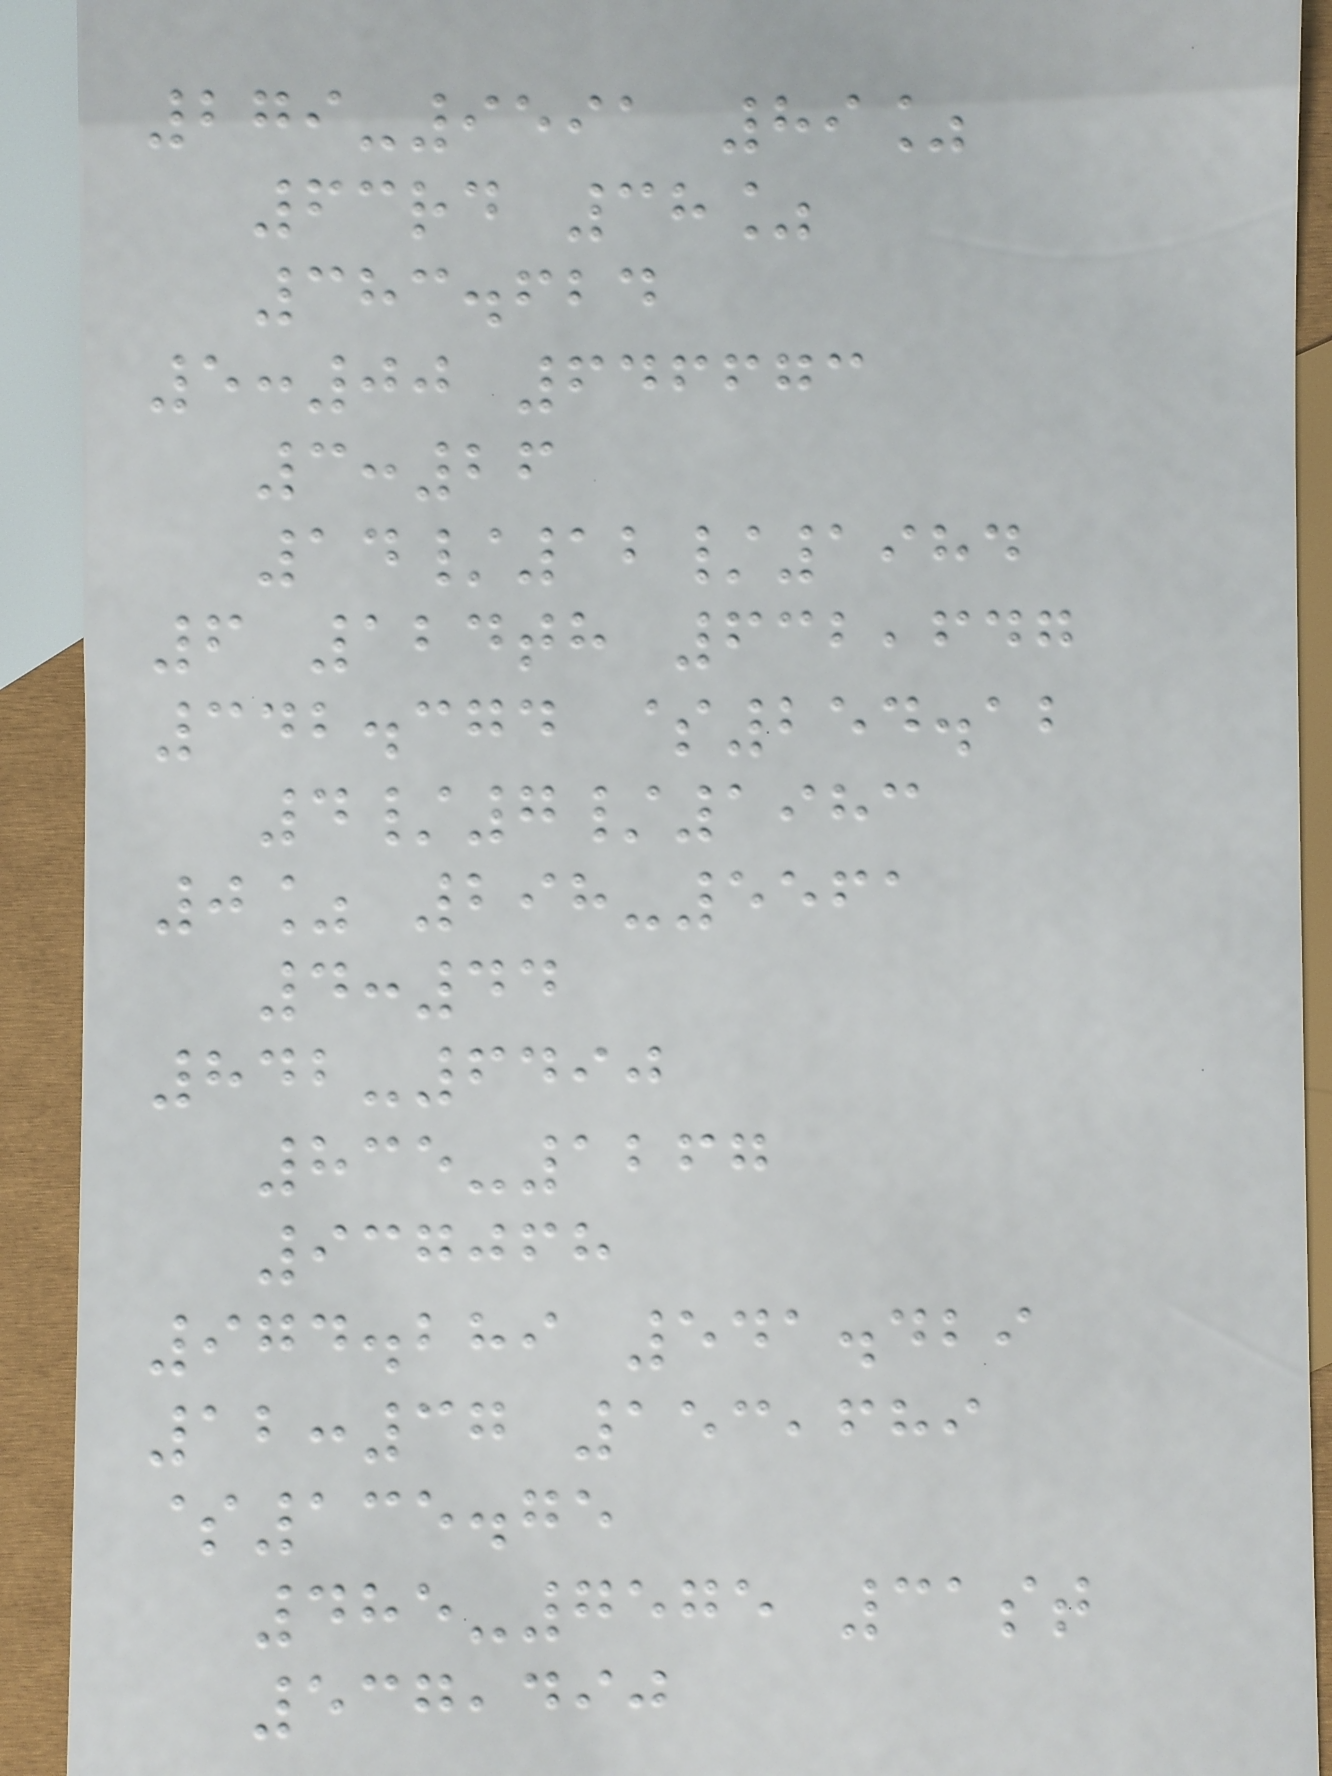279-9591 89%
63rd 38%
383.624
5:00 646673
3:26
14/12/1984
6 124th 632,647
342.374 $254.12
4/7/1983
0% 298-5561
4:44
842-6490
835-1267
937068
974.289 541.429
12:37 153,689
$135.75
485-7575 31st
537,490
